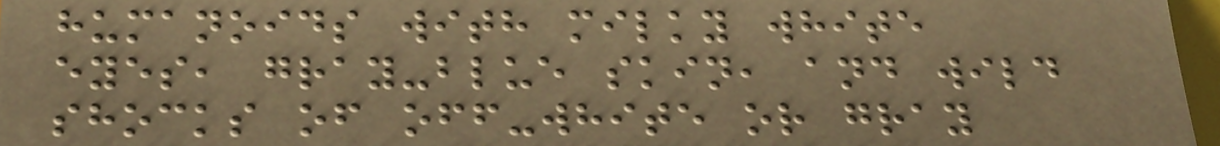humanoids with milky white
eyes, gray-blue skin, and wild
shocks of off-white or gray
